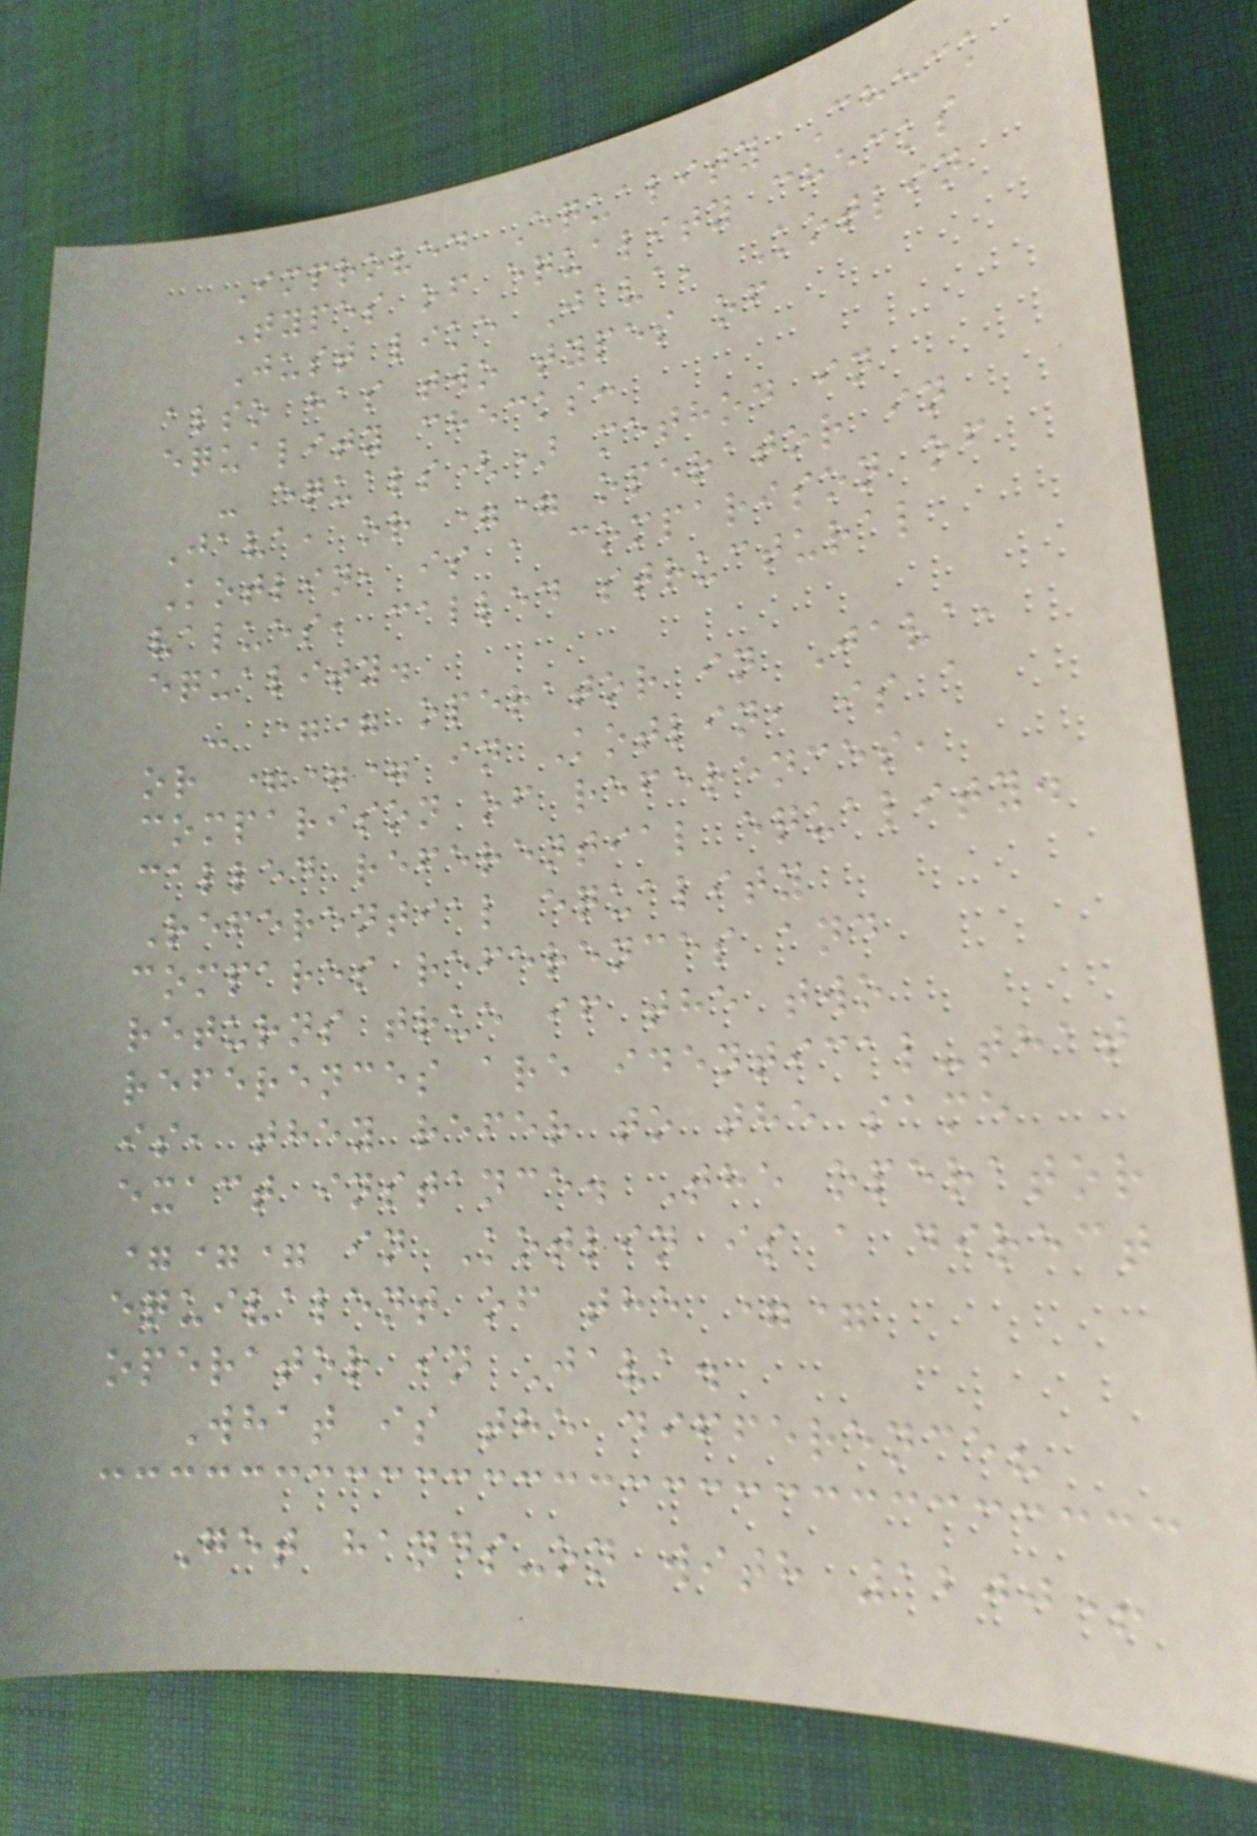Improved Equality Check
Types of equality checks
Just like Java, Kotlin
also has two types of
equality checks:
- equals() method in
Java, or == operator in
Kotlin, is a comparison of
values, called structural
equality.
- == operator in Java,
or === in Kotlin, is a
comparison of references,
called referential equality.
Referential equality
compares references and
returns true if the two
references are identical-that
is, they refer to the same
exact instance. The operator
=== in Kotlin is a direct
equivalent of the ==
operator in Java.
What is the difference?
Get hands-on with 1200+
